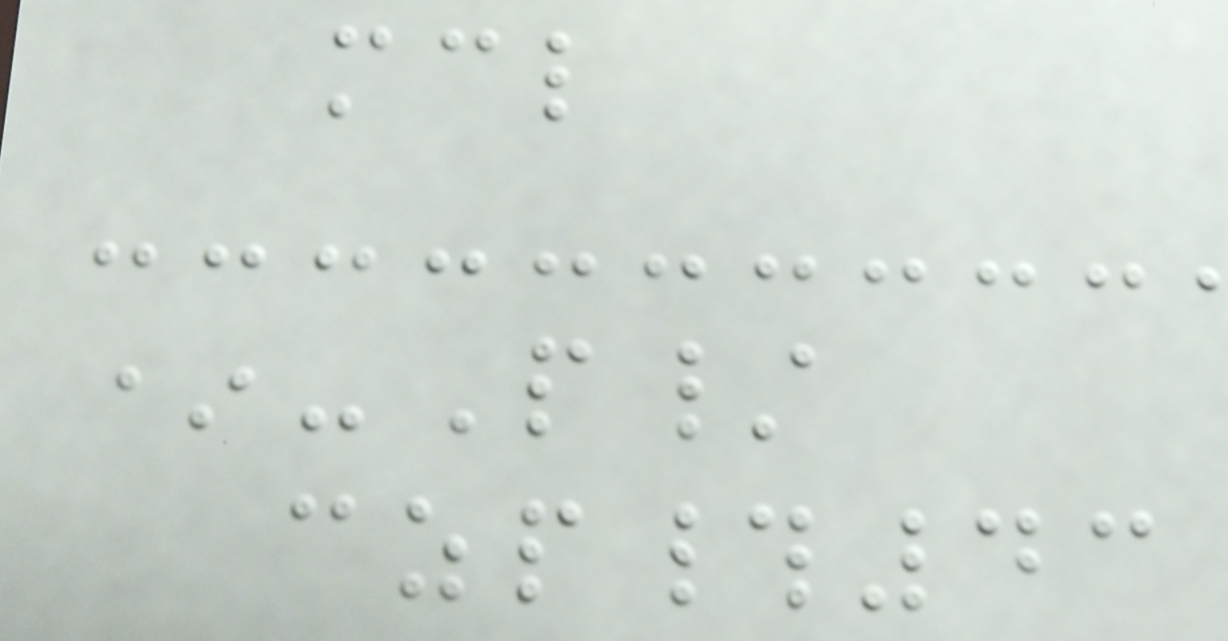mcl
*-P/
czp#43
